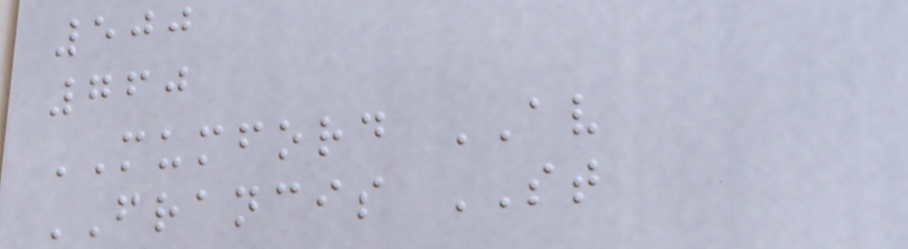500
760
MUMFORD AV
FRANCIS ST
